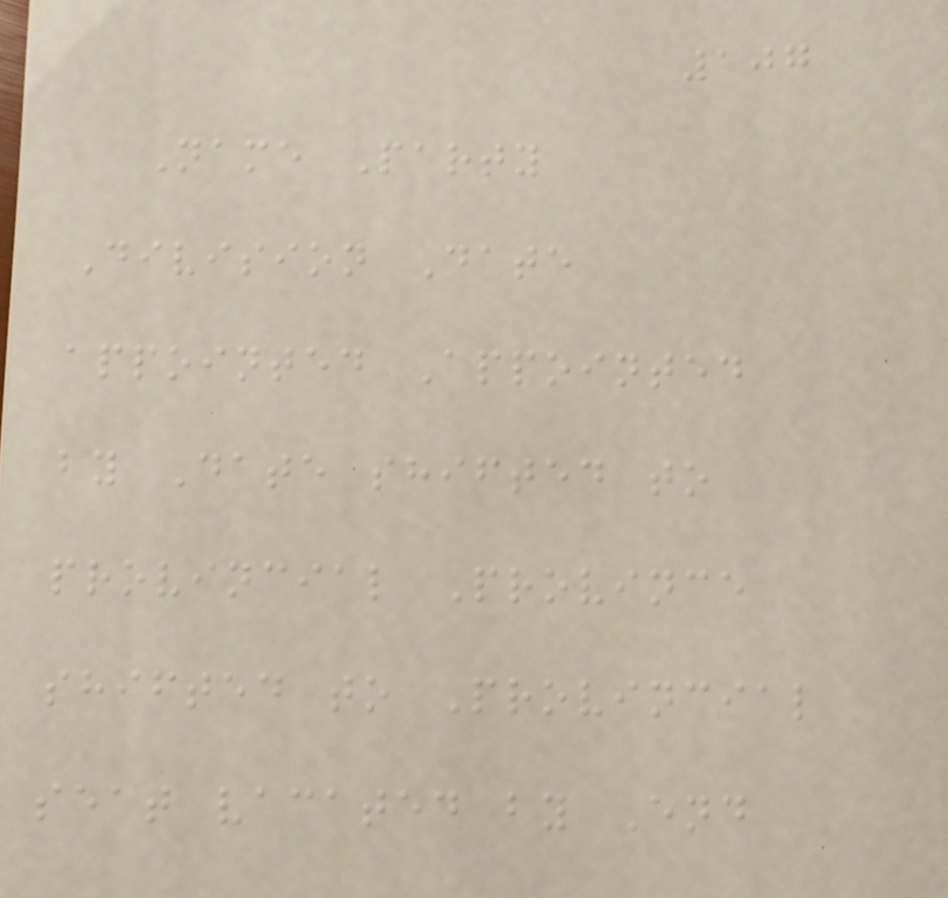107
Name Party
Division Date
appointed Appointed
by Date shifted to
provincial Province
shifted to Provincial
seat vacated by End
